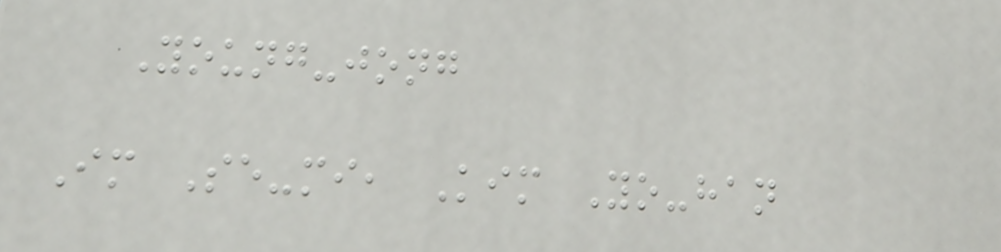Young-jong
Im Se-mi, Kim Yo-han
